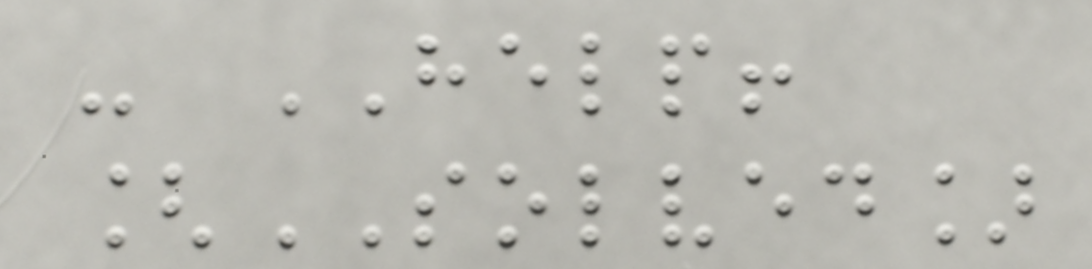- HELP!
[SOLVED]
